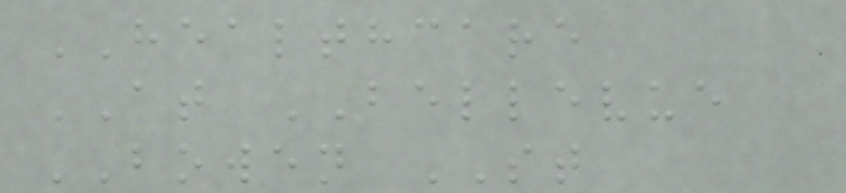HEALTHCARE
AT BELLEVUE
BOWEN ST
